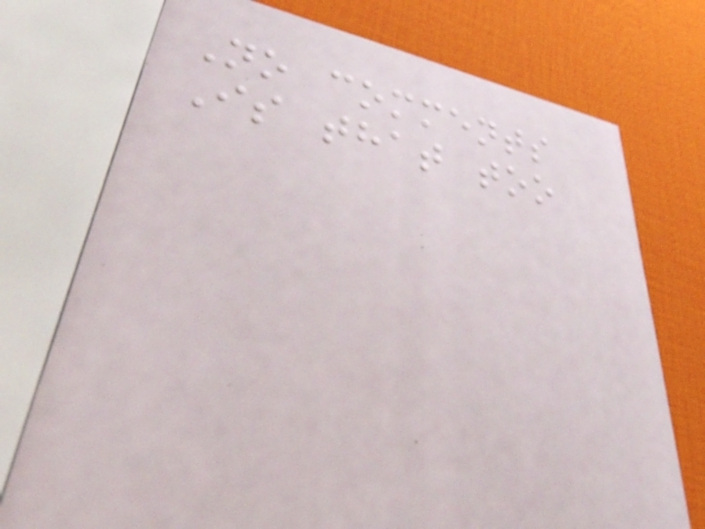No comments
Is that too
